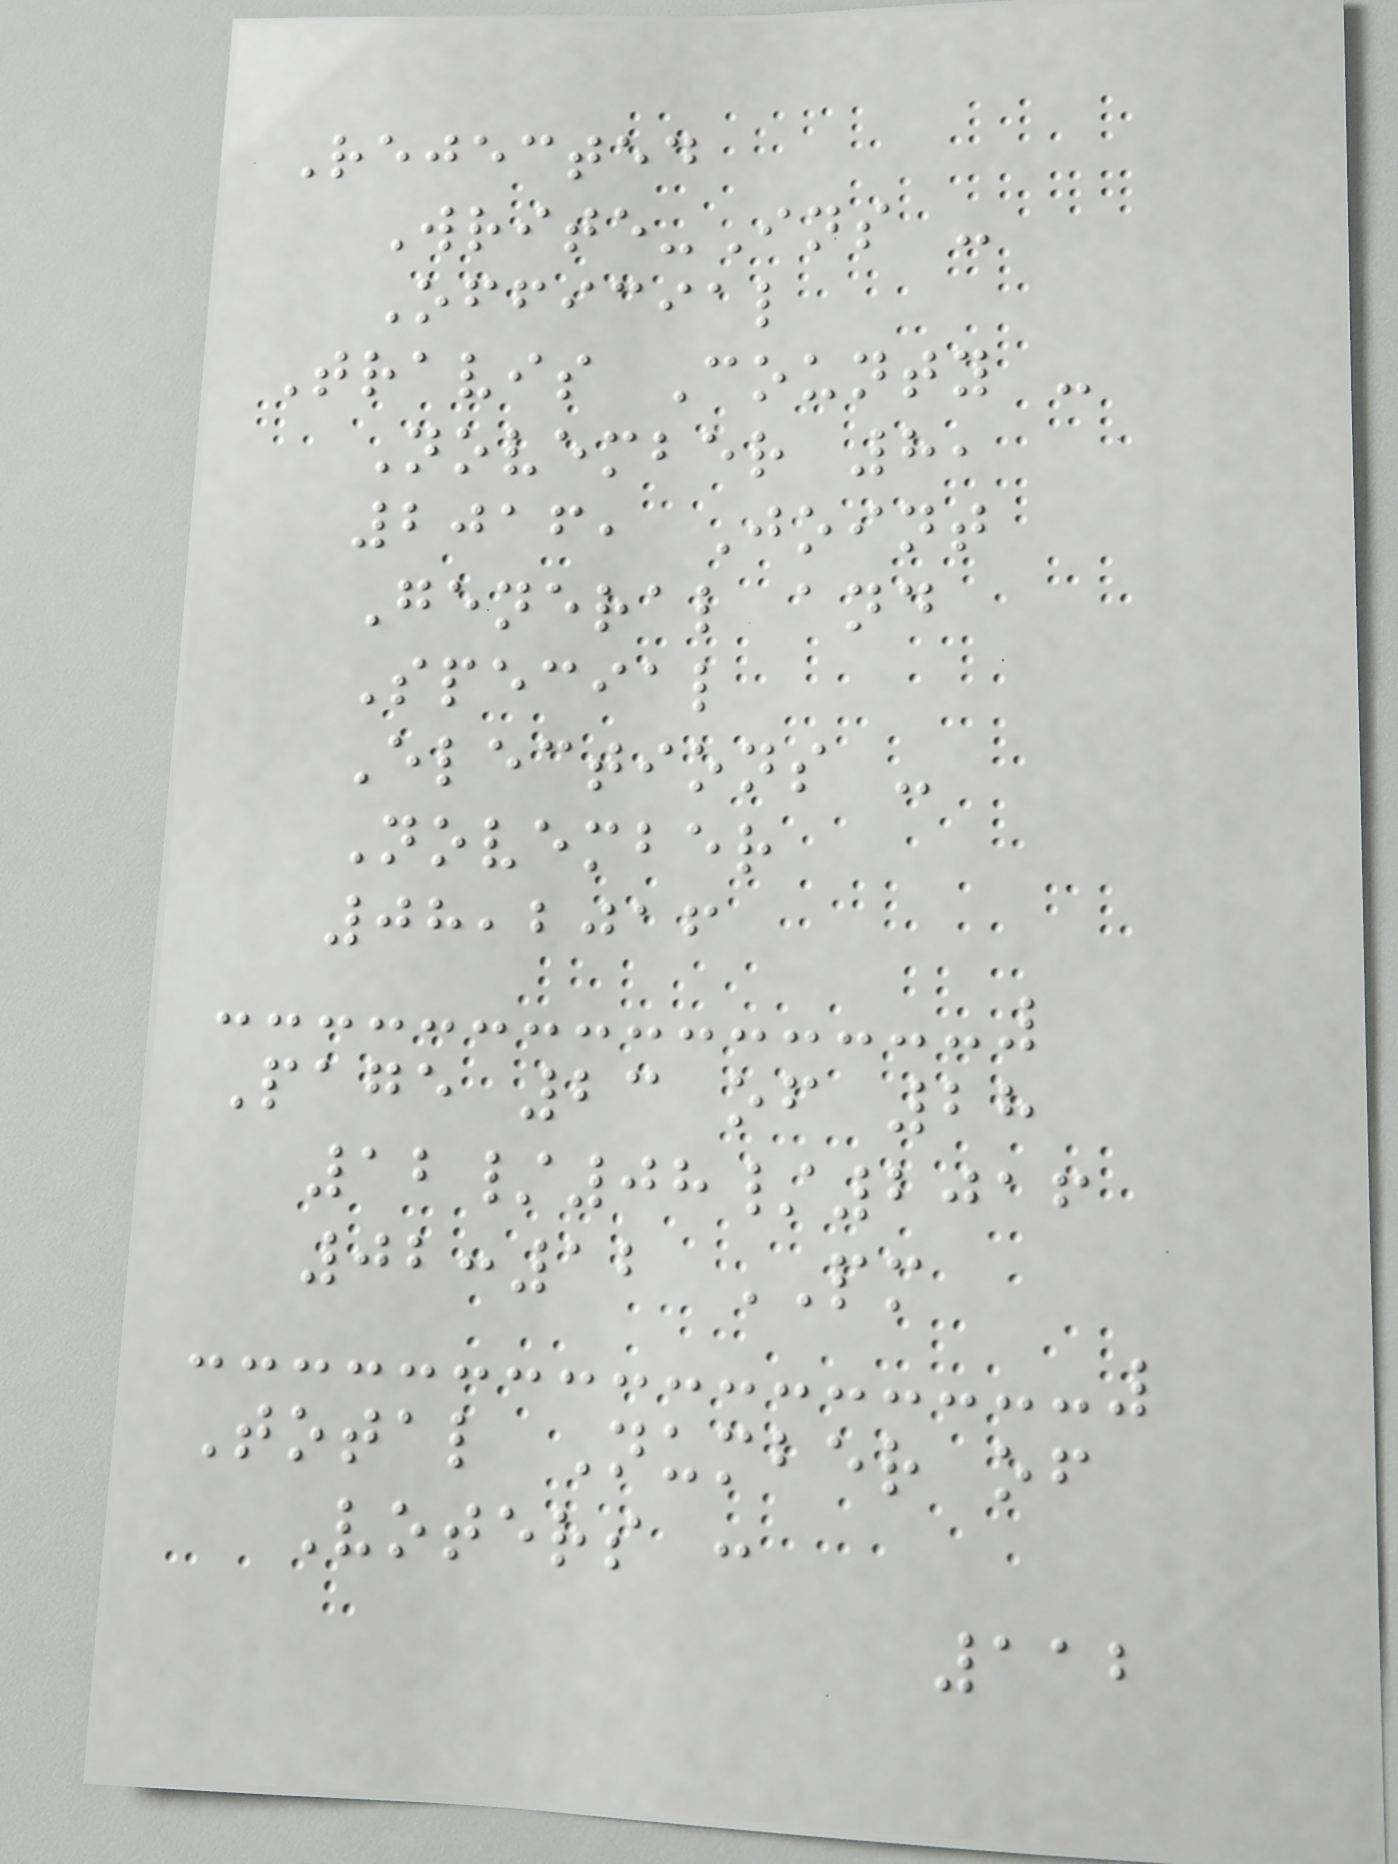Rejected
Write-Ins -
Official
Travis County -
November 8,
2016, Joint
General and
Special
Elections -
November
08,2016
Page 23 of 28
12/08/2016
02:12 PM
Total Number of
Voters :
112
